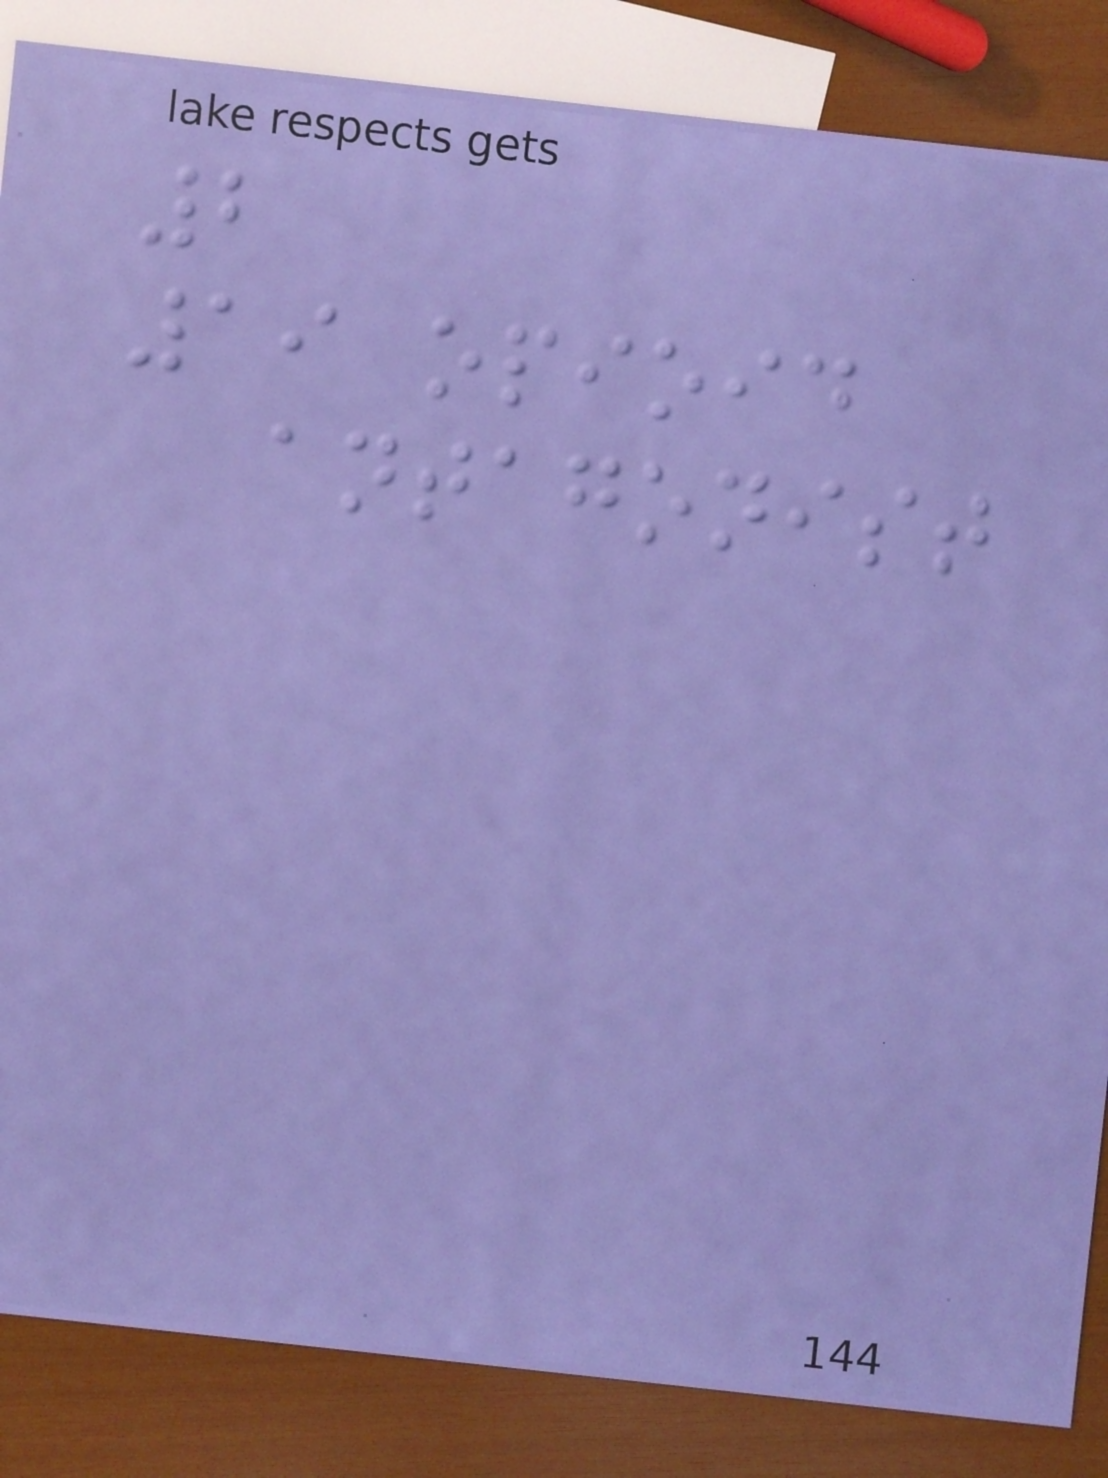2
19 opioid
antagonist
